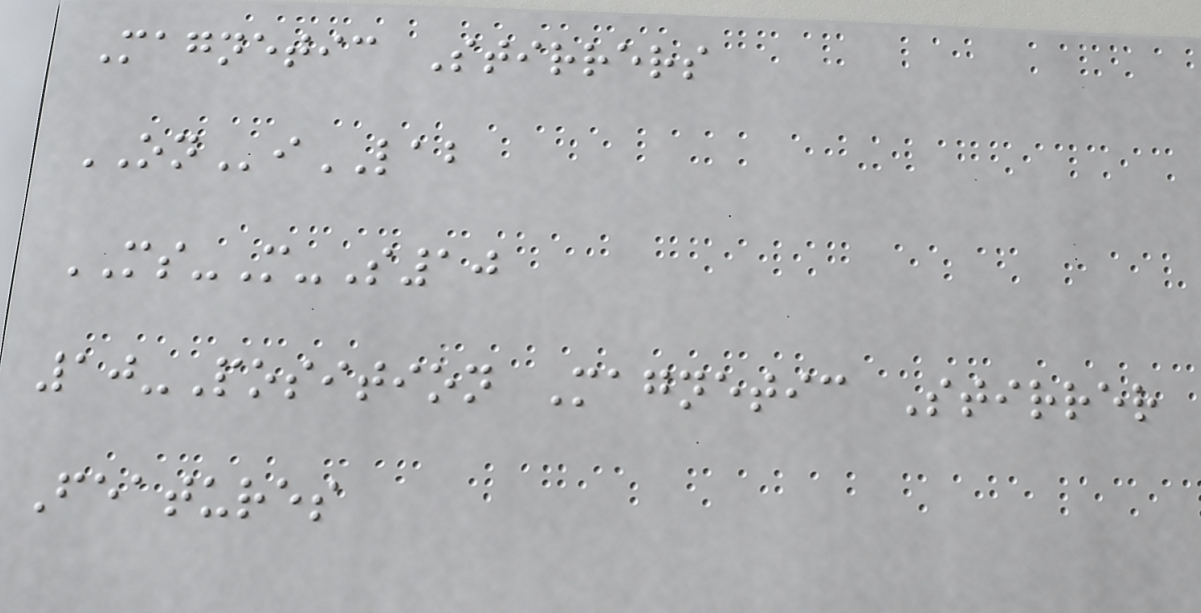Magnetic Stirrers
ONiLAB
MS-M-S10
10-Position Magnetic Stirrer
Features
